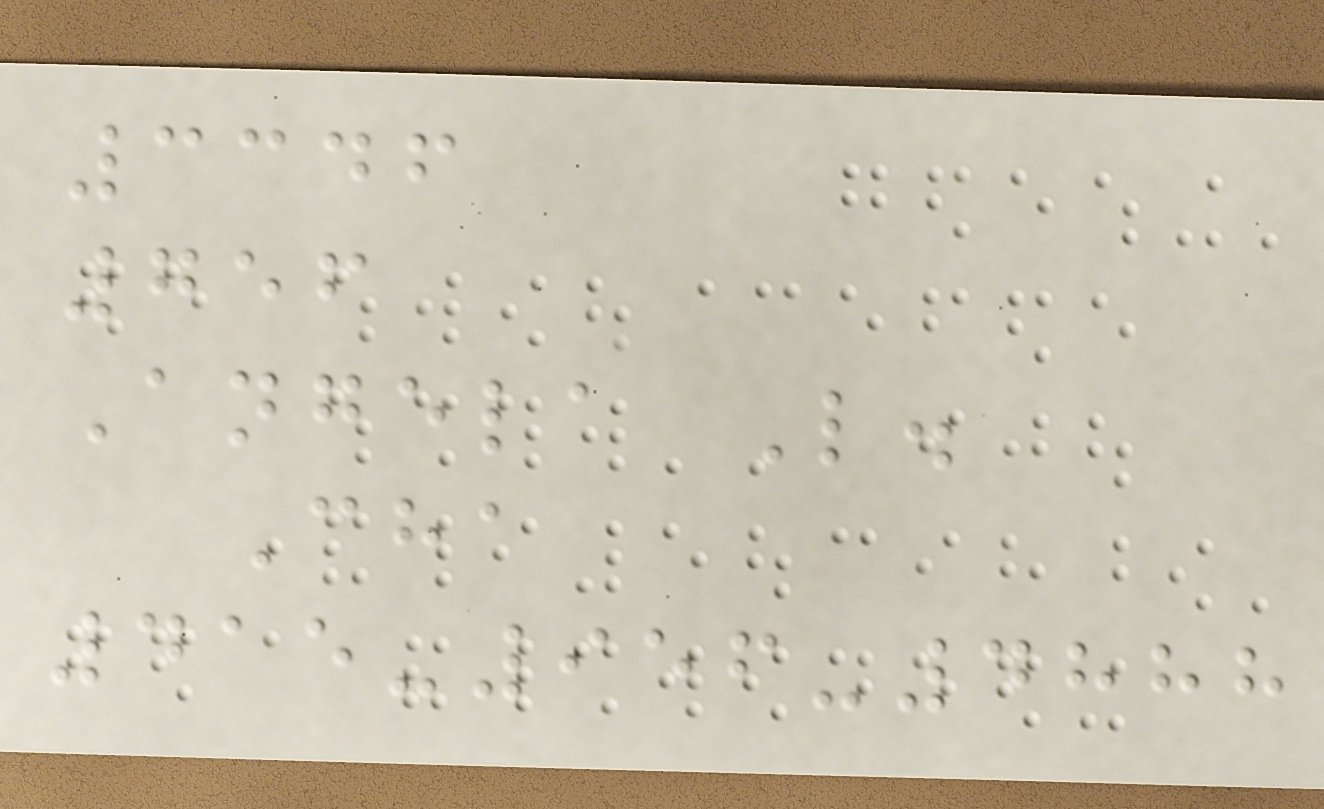3346
756
Angela L.
Cha
415-956-4888
